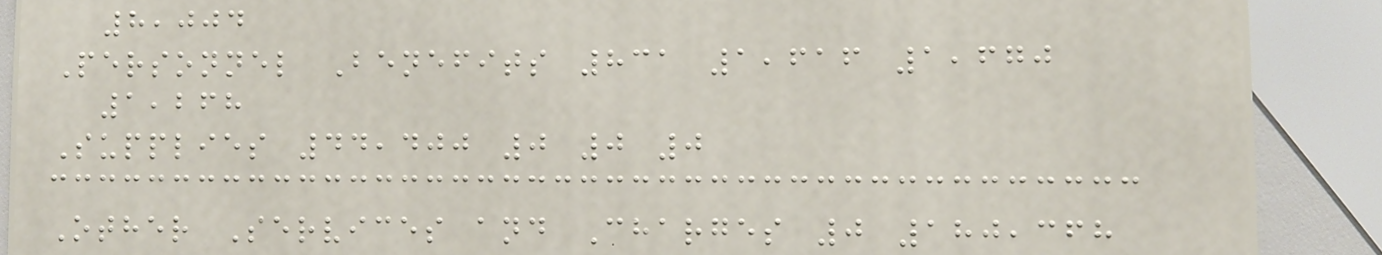8,004
Personnel Benefits 831 1,616 1,670
1,268
Supplies 44,400 0 0 0
Other Services and Charges 0 180,368
